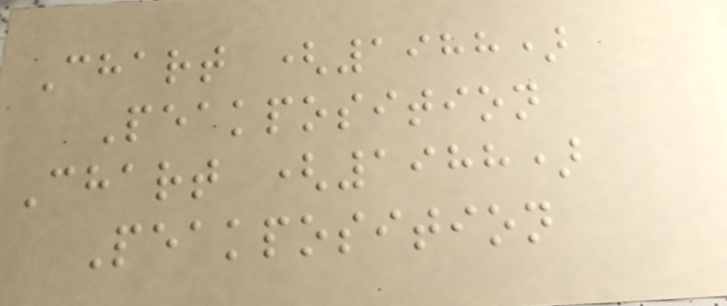Chart (1988)
Peakposition
Chart (1988)
Peakposition
